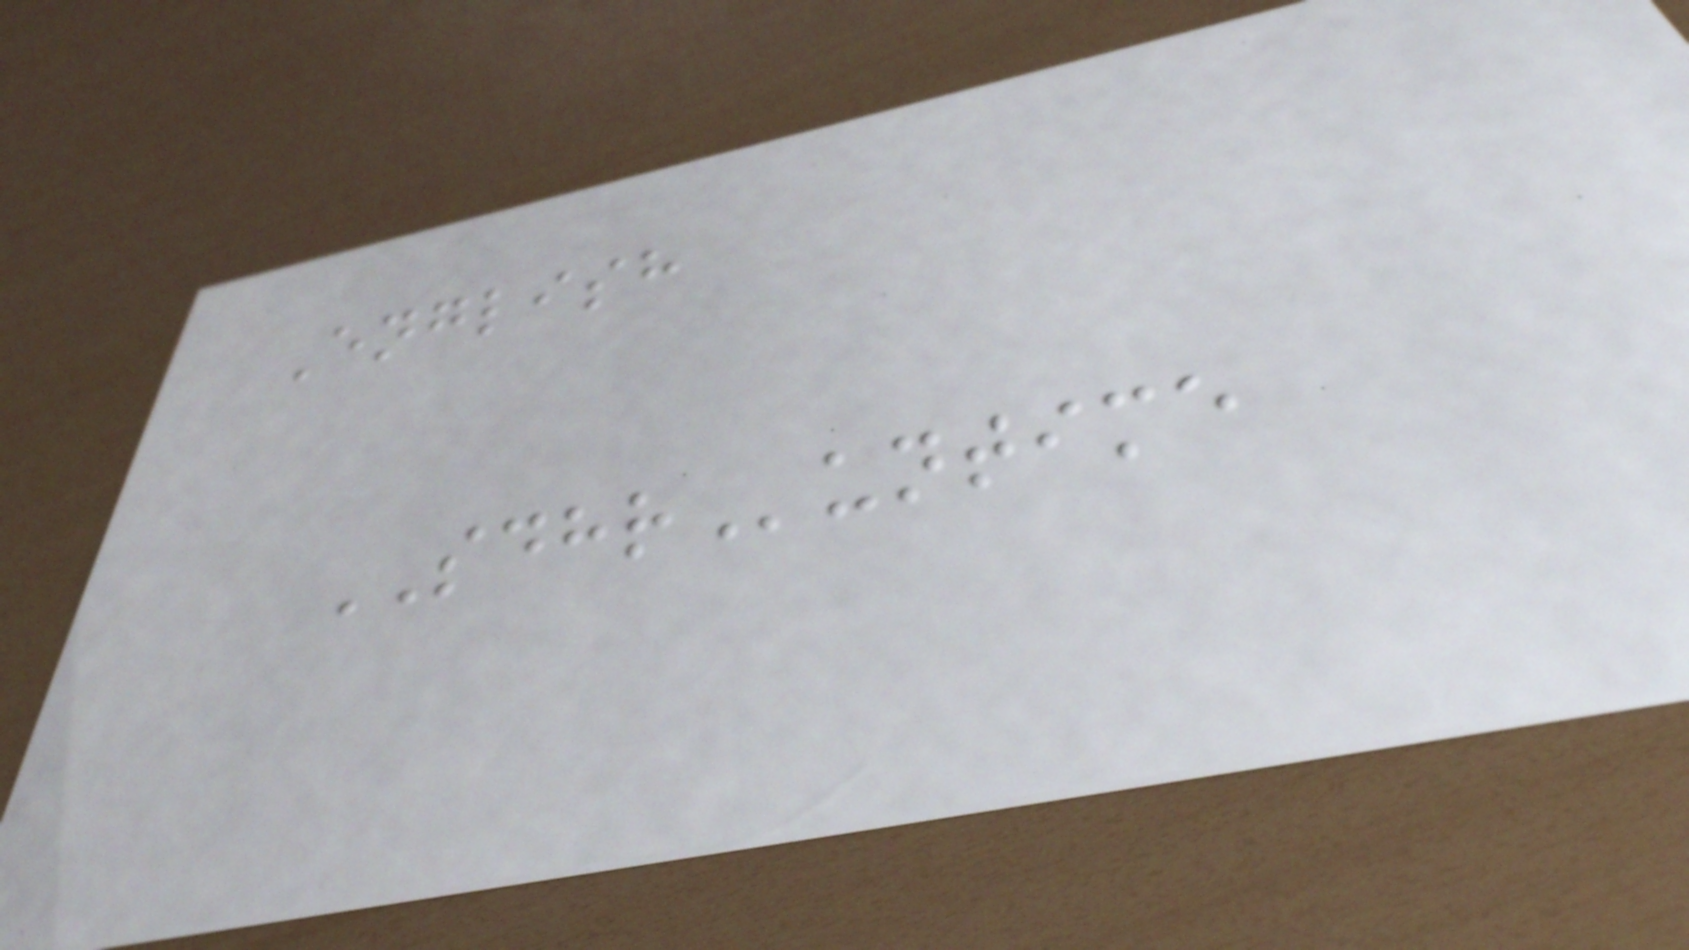English
SDHRuntime
